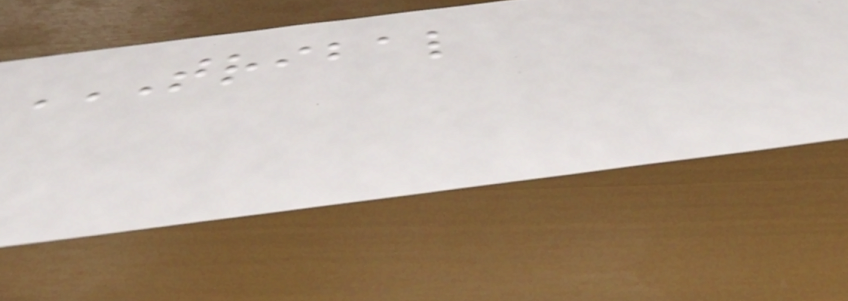TRIBAL
